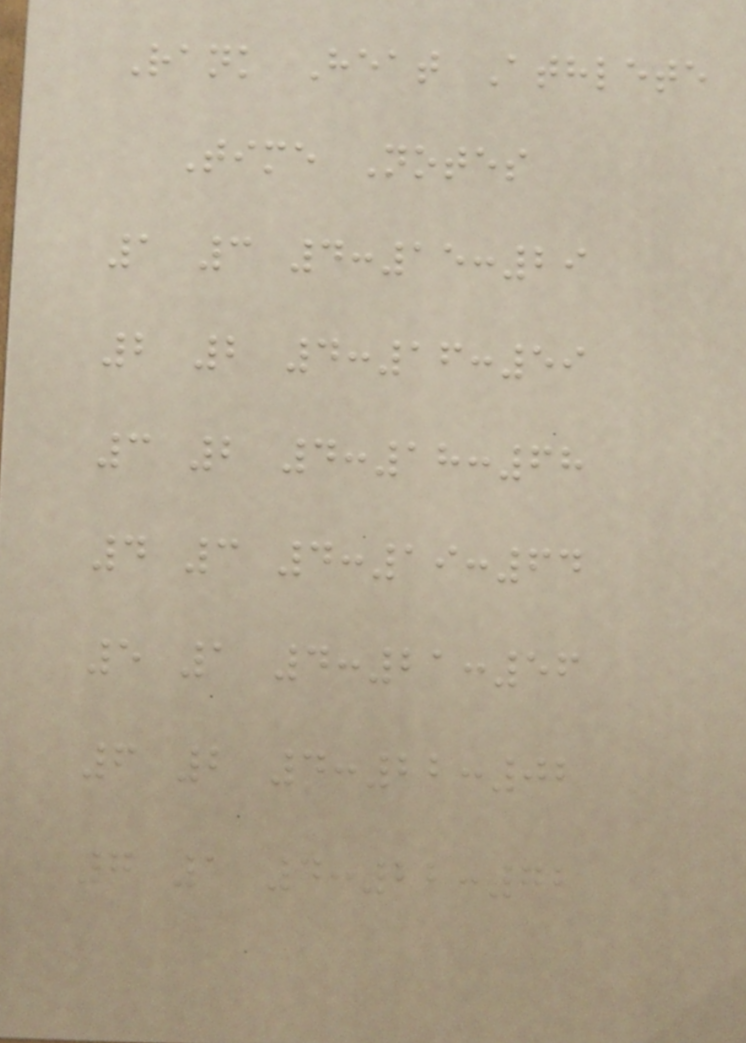Rank Heat Athlete
Time Notes
1 3 4:15:29
2 2 4:16:59
3 2 4:18:68
4 3 4:19:64
5 1 4:21:56
6 2 4:22:02
7 1 4:22:72
